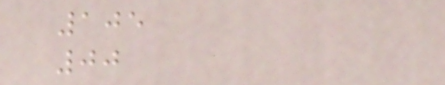105
00
